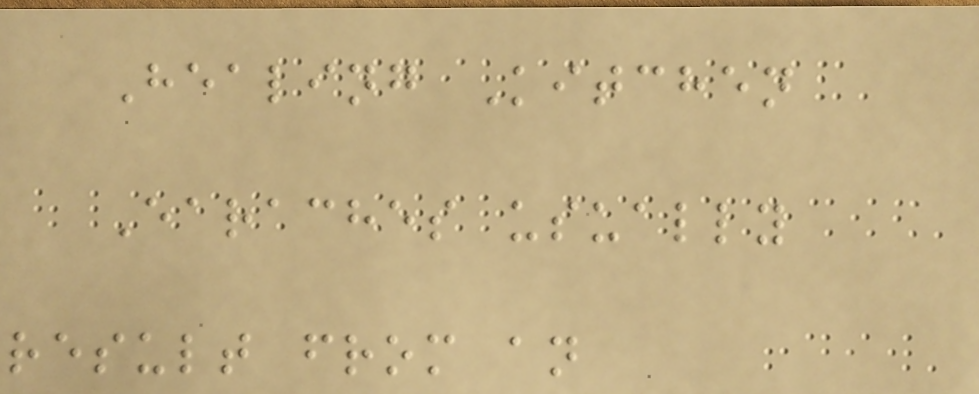Healing Kitchen
Earaches usually
result from an
